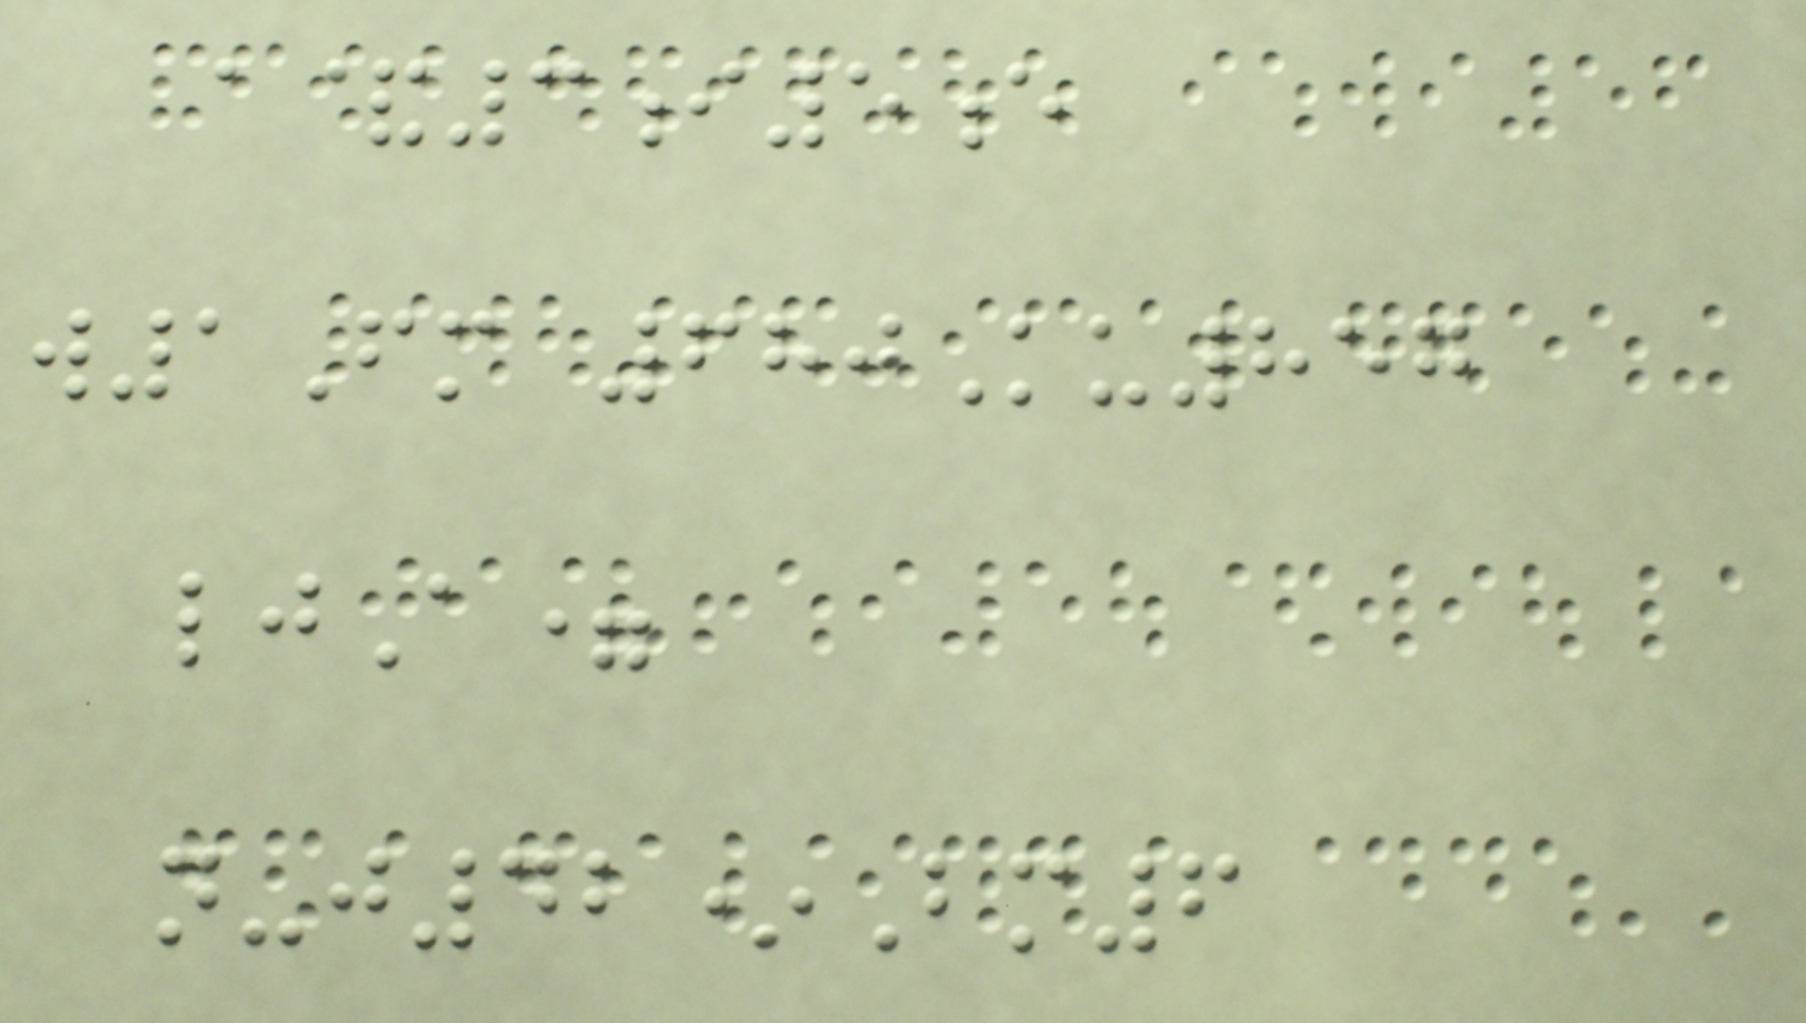a&3i5e
w1Fm 680Ku857
ljA=
n-j42*Bm6
